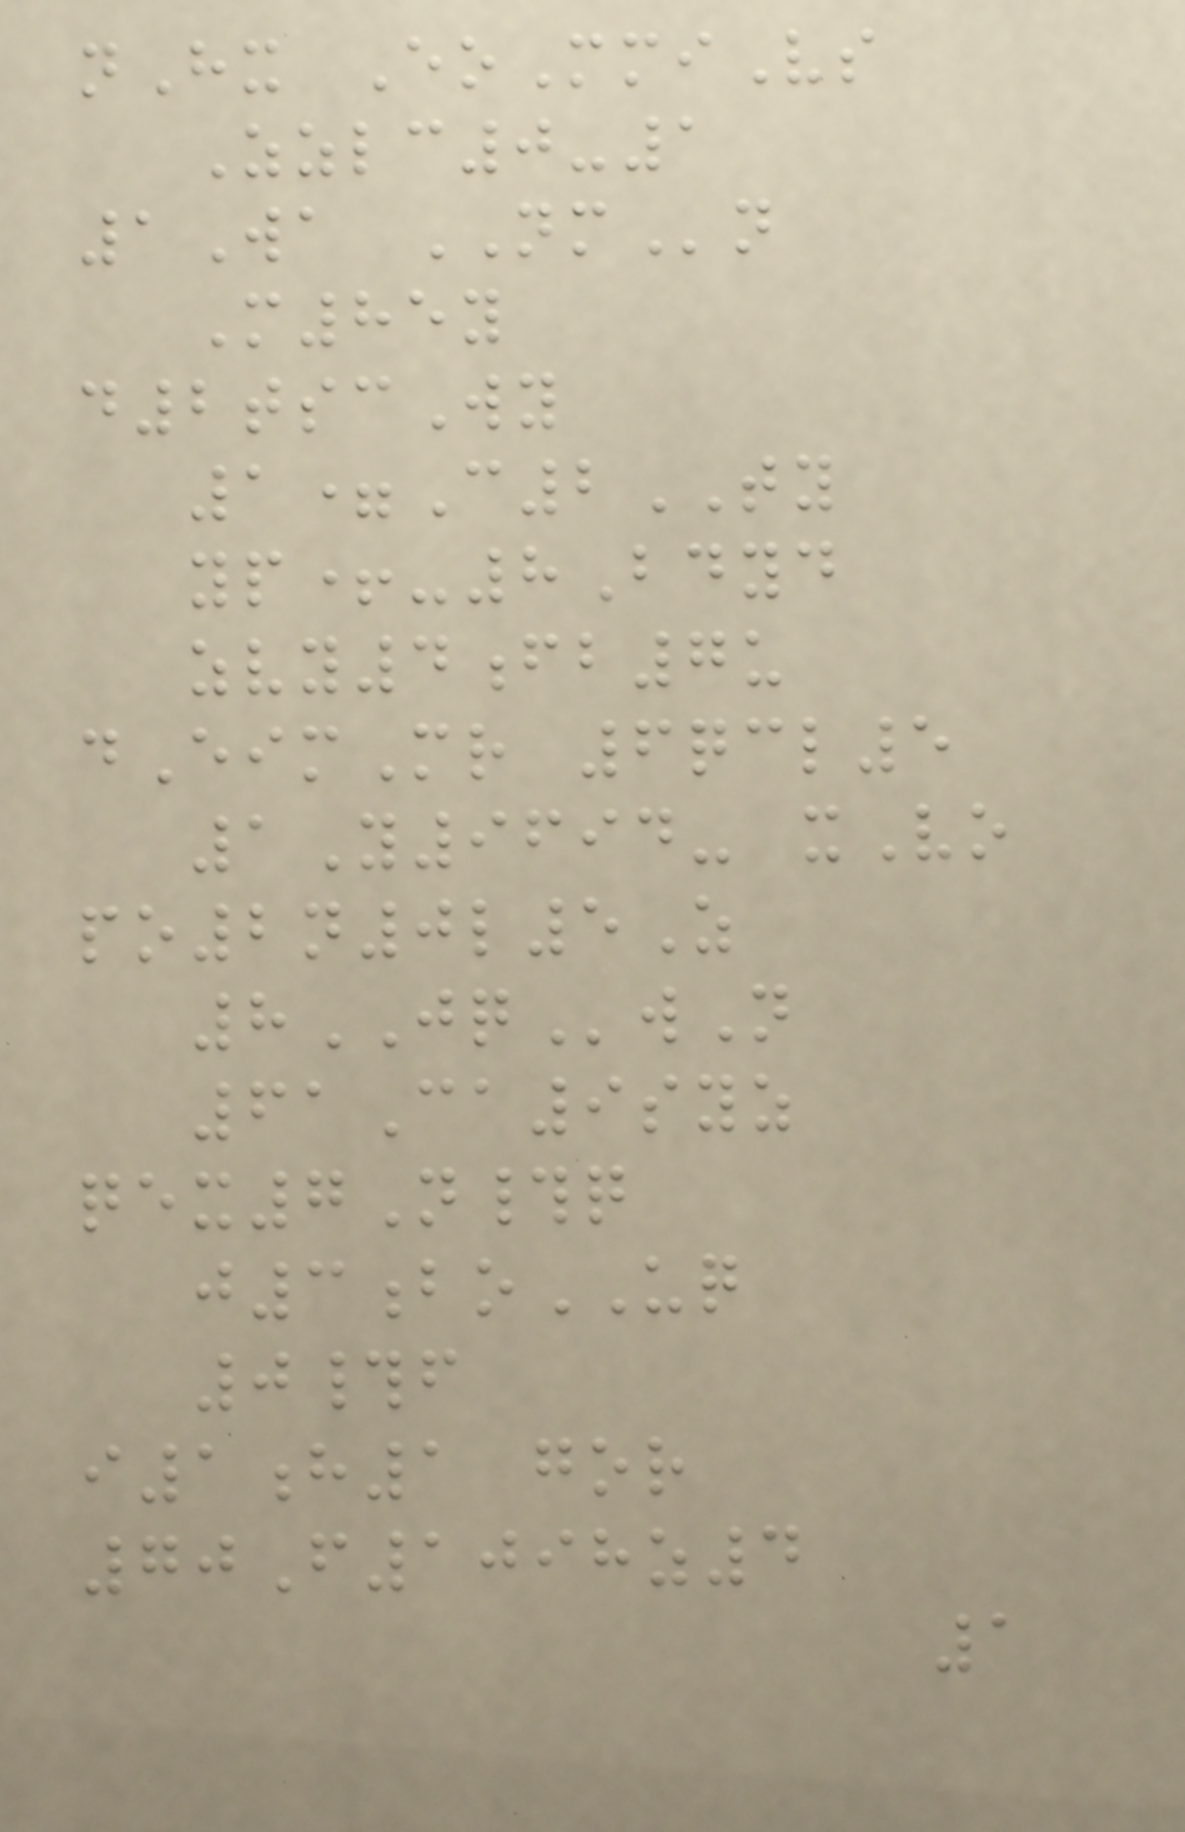nHx EoMmiVs
Zzlc0-1
1Wa NMn
M85y
d2tscWy
1=C2TY
yp+-8Bdyd
zvy4fb7u
dEimMr 6qcl5
1Y9694- xVo
po2n0l5Z
8JQwN
61Ca9syz
qex7N#q
j3boUQ
0#f
i1h1 gor
70F1098z4
1
